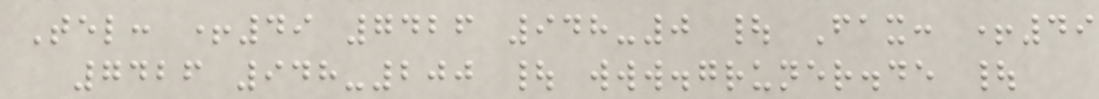Tel: +49 7426 948-0 | Fax: +49
7426 948-200 | www.gruner.de |
